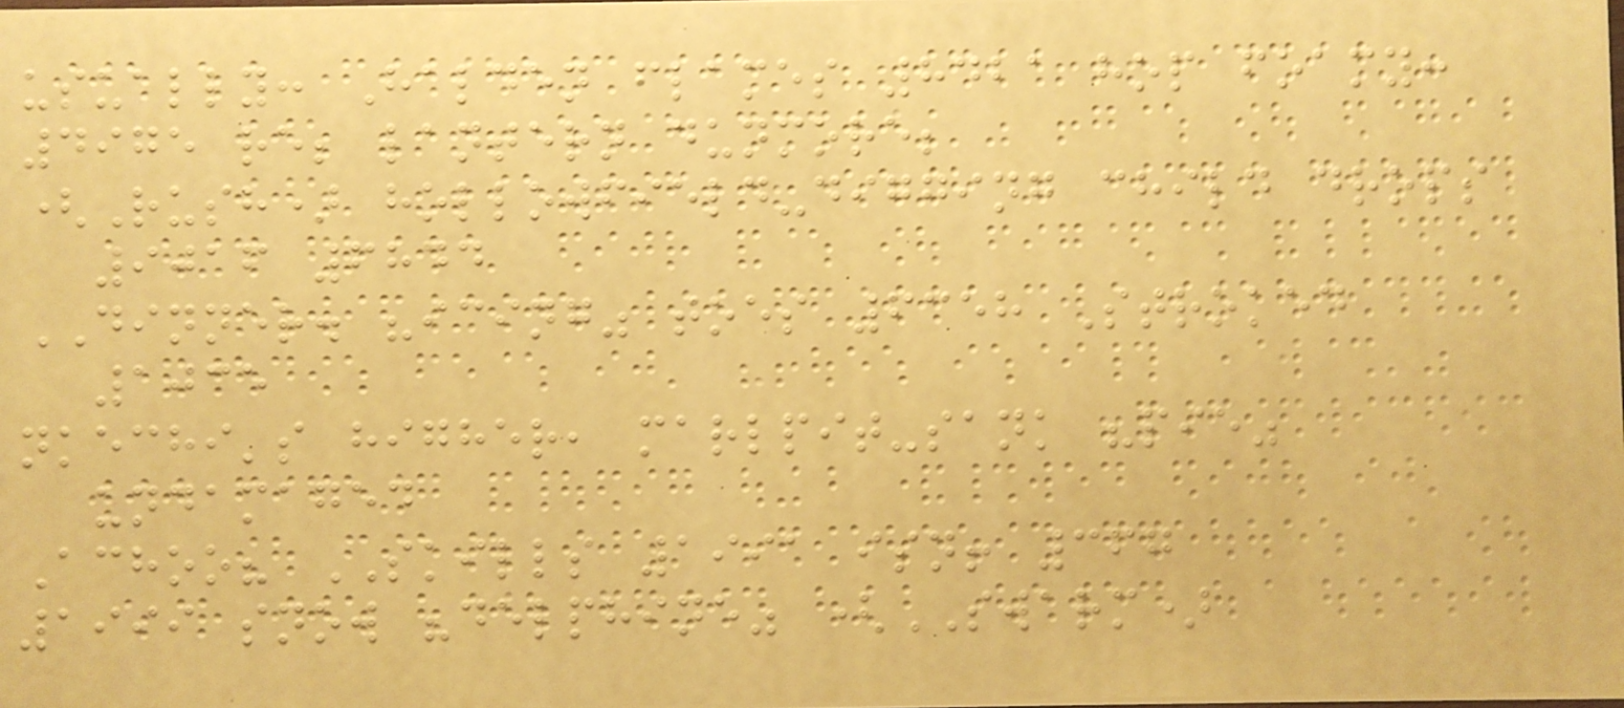usually: Halden flames 8421 hop foamy:
4975 re; lantern dunmore;
(Rush) hollowfield-digging child drops
9016 6844
DINNER. "icing" toes 6358 Stroked
1035
nkechi's higher, marlpit-sank "pie"
undamaged
Achoo? SKILLS 1991 isn! 367
1999 snow "delphine" (SWARM)
